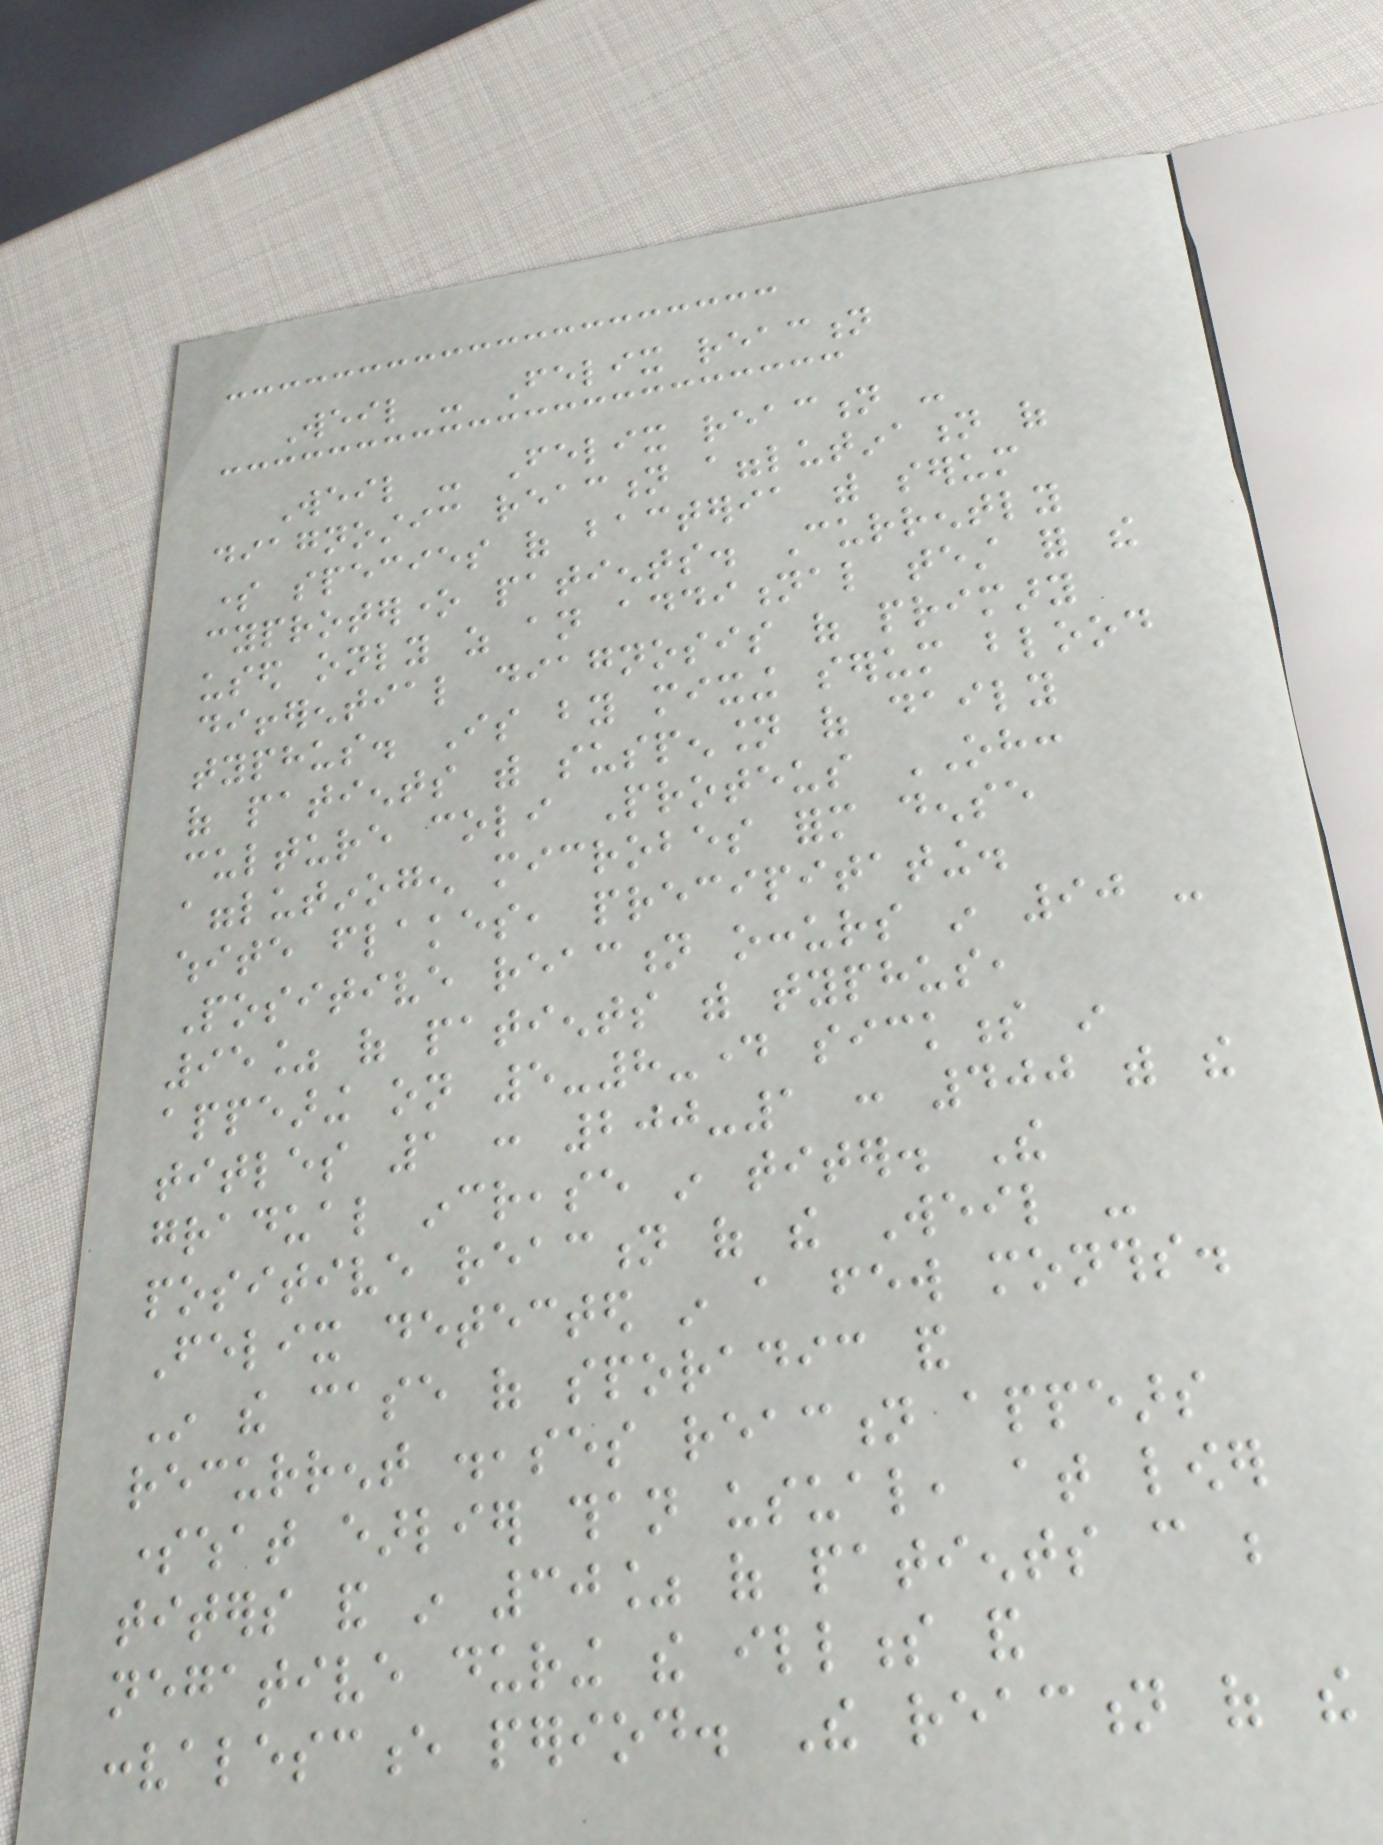Weil - Felix reaction
Weil - Felix reaction -
diagnostic reaction agglutination of
some species of bacteria with serum
cyproterone patients. Currently
used only as an additional test for the
differential diagnosis of primary
typhus. Is by mixing serum blood
of patients with suspension of daily
culture coli Proteus OH:
agglutinogen microbes form dense
white flakes, precipitating.
Positive reaction occurs in 90 -
95% of patients with typhus,
appearing on 5-8-day sickness in
titles 1 : 200-1 : 400 with the
gradual increase in titer. The
positive reaction of the Weil -
Felix detected in a few months.
In the case of sporadic and
recurrent diseases reaction appears
somewhat earlier than usual, at lower
titers and in 30% of patients can be
negative during the illness and
convalescence period. The reaction of the
